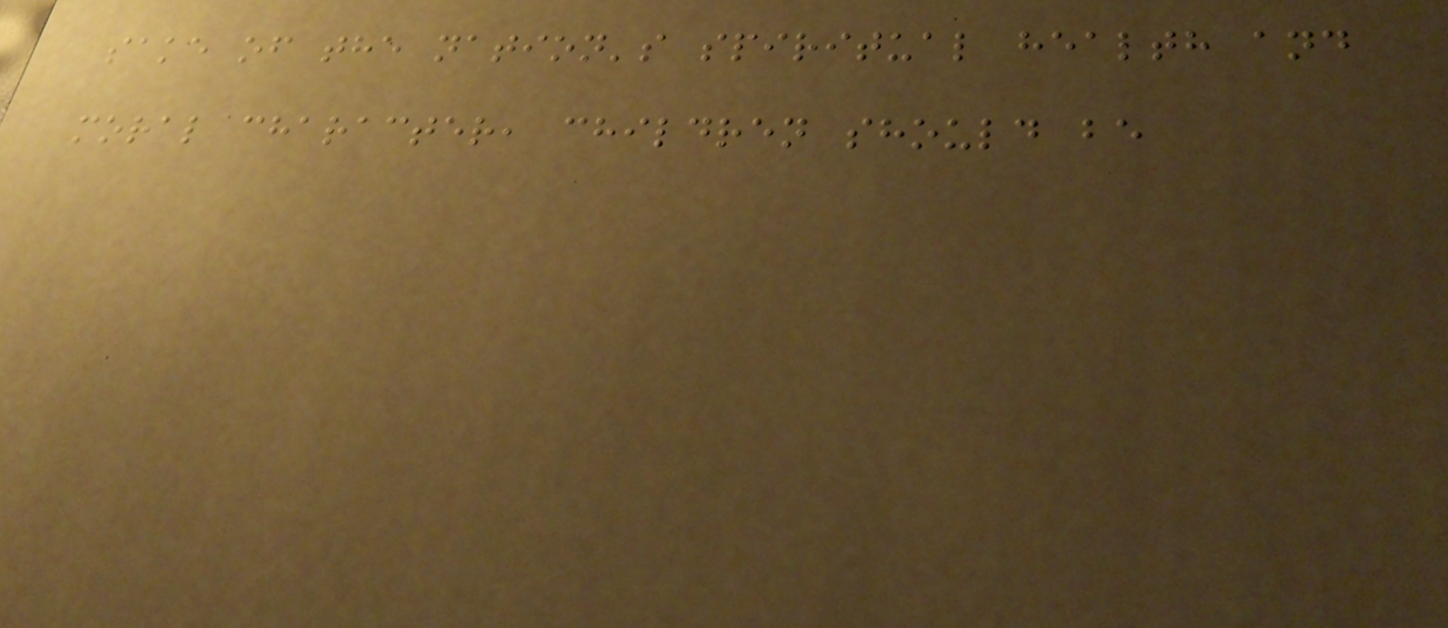sake of the nation's spiritual health and
moral character, children should be
